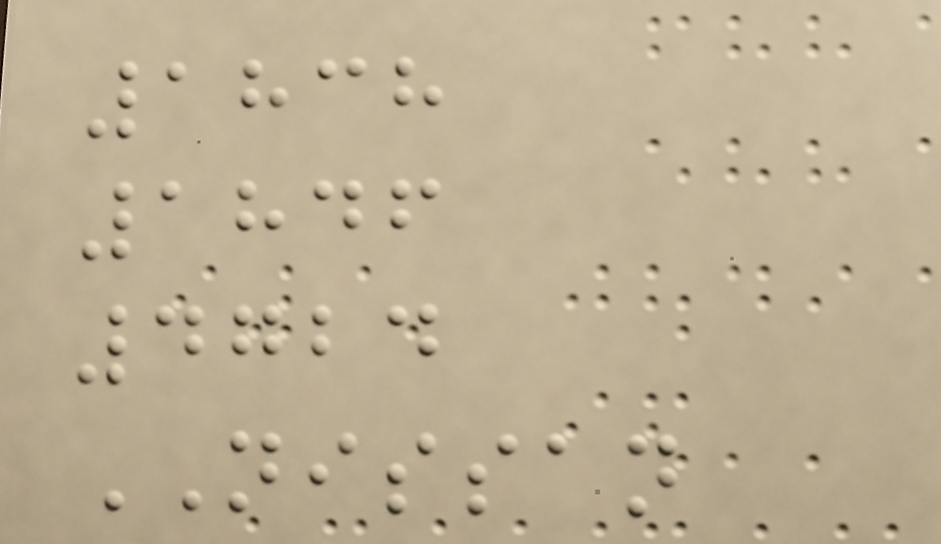1838
1846
4724
NISSAN
